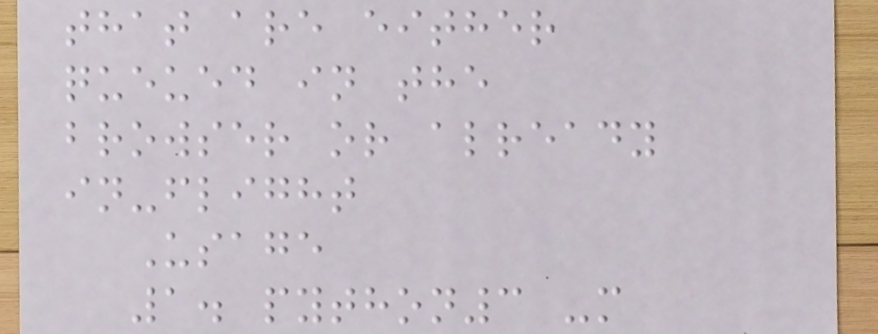that are either
queued in the
browser or already
in-flight
Usage
1. python3 -m
